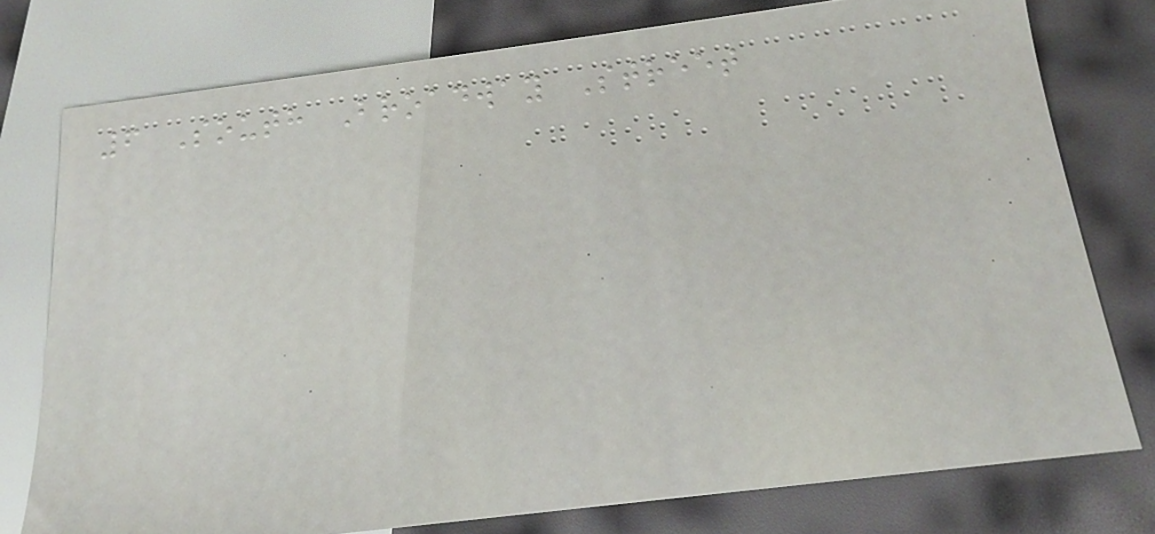6 South Broadway Street
